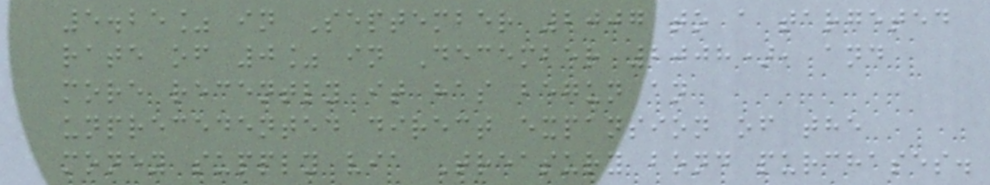5.25% in September 2007 to a targeted
rate of 0% in December 2008), and
more recently it has begun an
unprecedented direct expansion of the
money supply via Treasury bond purchases.
